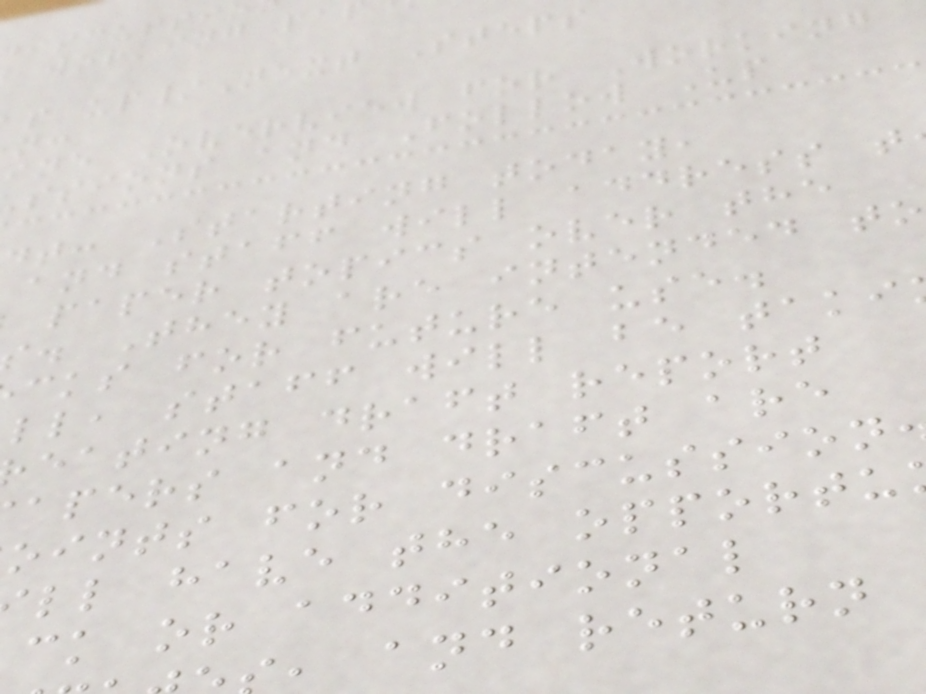working pa
p up/Next Steps
ine Overview for Working
ssions and Follow Up
dt: Starting today,
and staff will address t
paper topics over the
. They are intended to
cks for future use.
ll, staff will be taki
eating draft report
apers and draft are
oints for discussion
ll have the opportu
ck or additional
, and return
